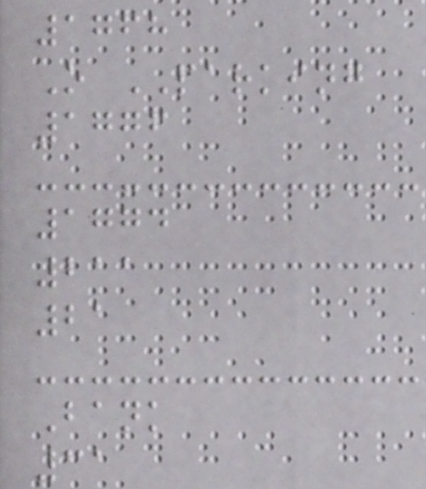1768
O PARKING
1776
1774
211
21
Bank
31
